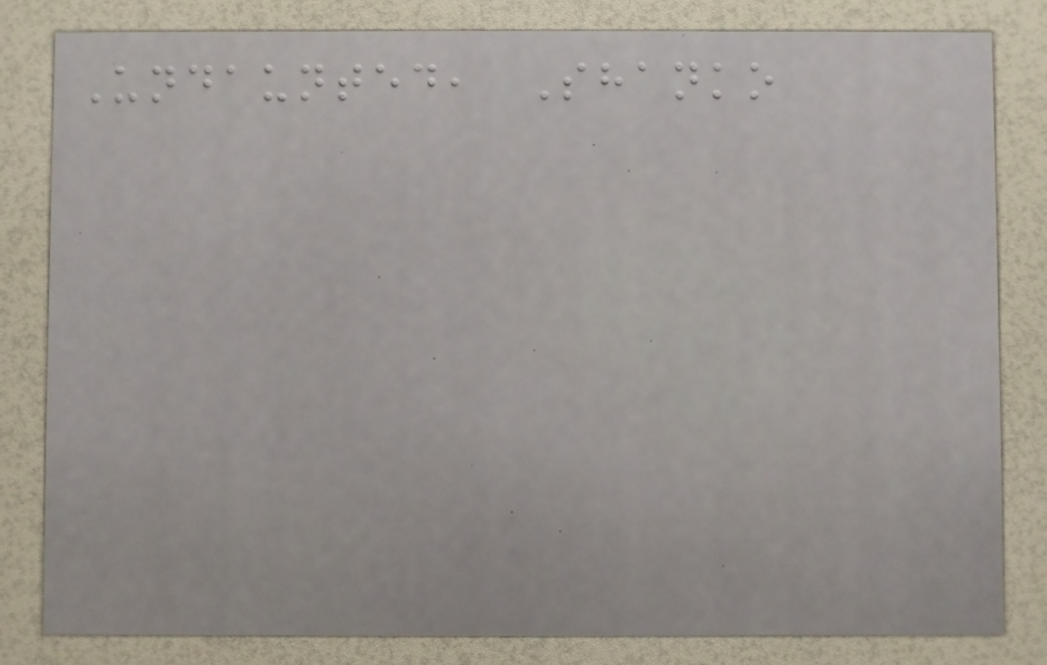Undaunted, Shanko
